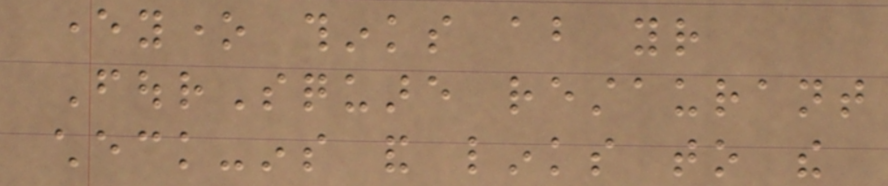everyone thinks about your
FourSquare restaurant
check-ins and links to the
